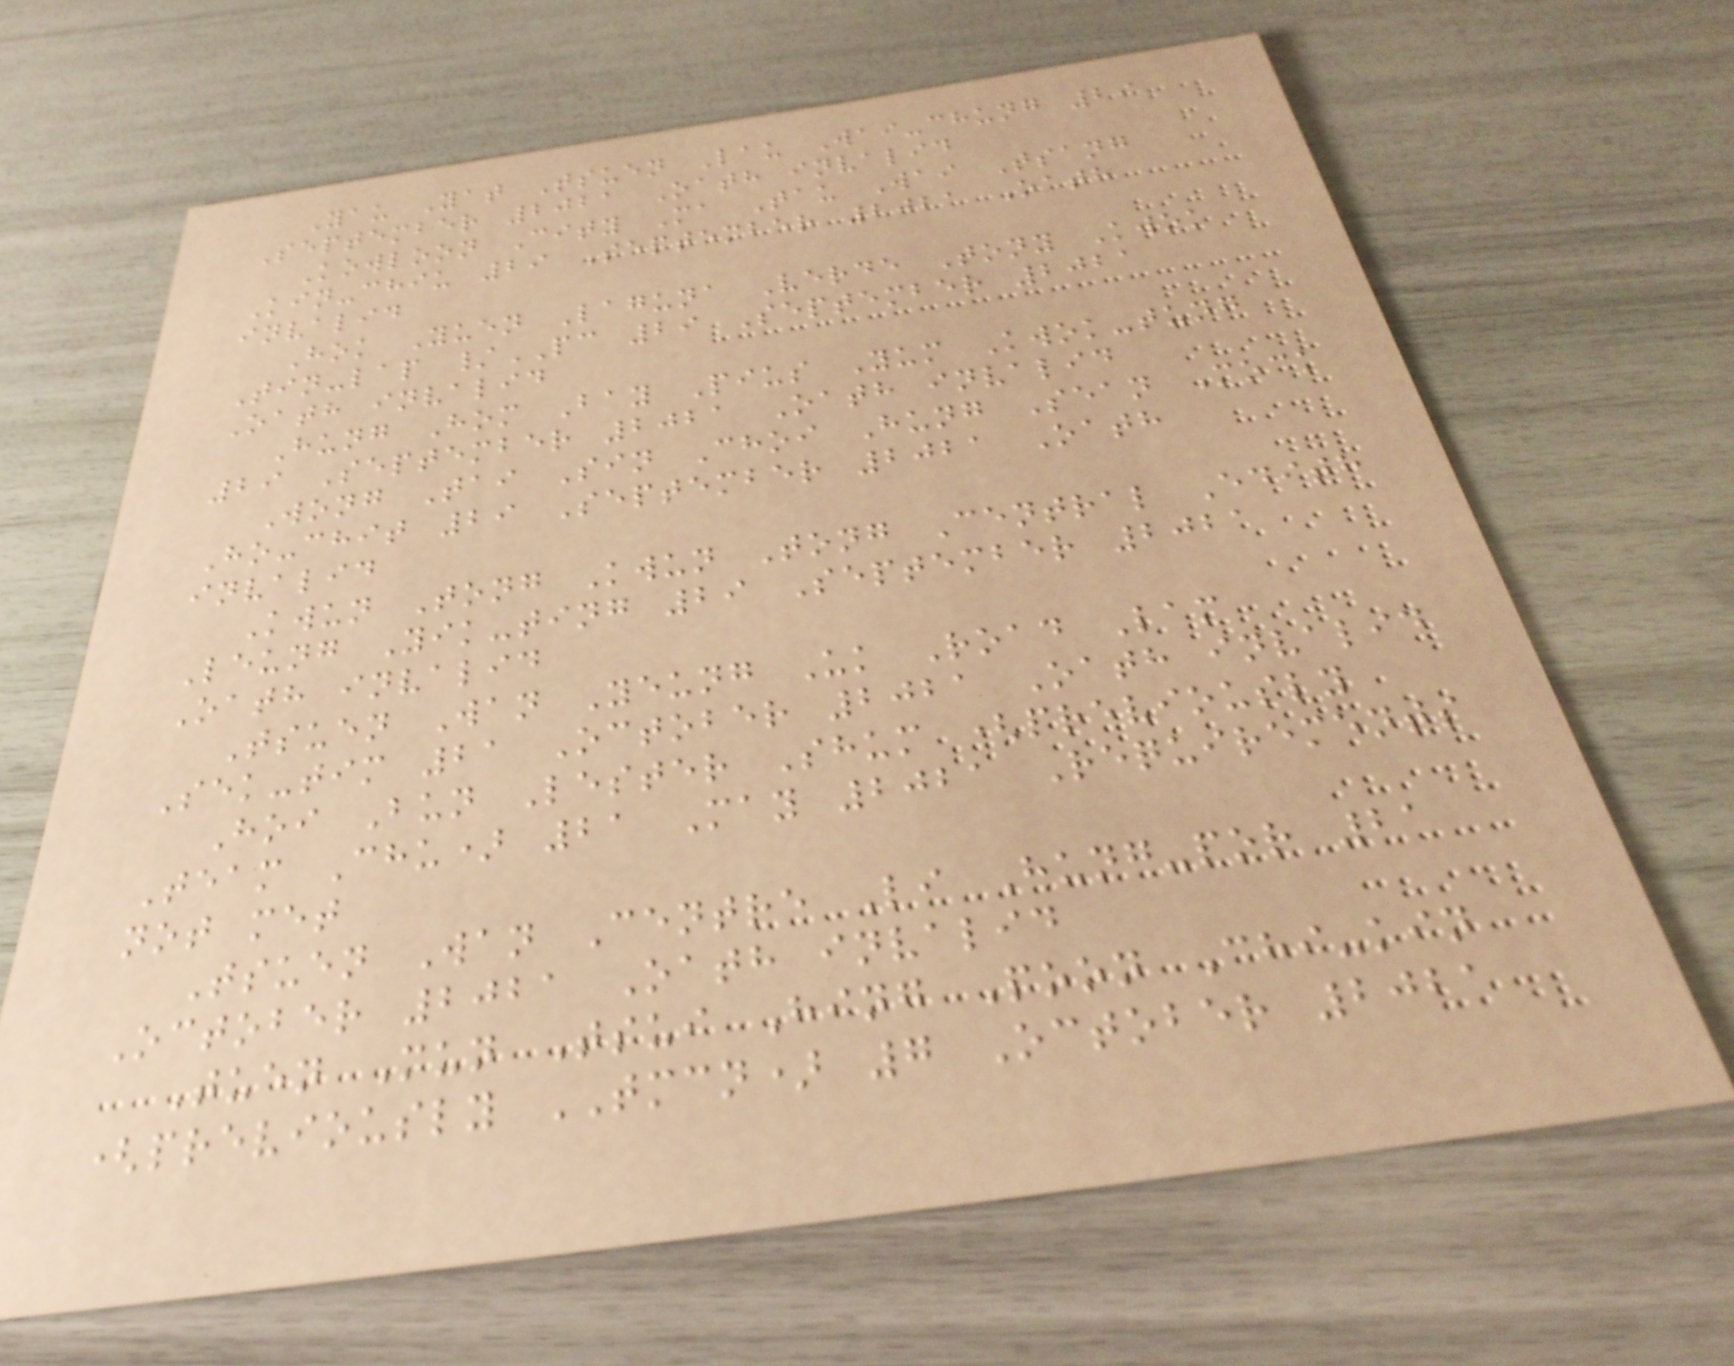Yau Yat Tsuen Lau Wai-chung 29
September 2021 Oath invalid
Kowloon City Ma Tau Wai Tsang
Kin-chiu 29 September 2021 Oath
invalid
Hok Yuen Laguna Verde Tony Kwok
Tin-lap /PC 29 September 2021
Oath invalid
Hung Hom Bay Pius Yum Kwok-tung
29 September 2021 Oath invalid
Wong Tai Sin Choi Hung Sean Mock
Ho-chit 29 September 2021 Oath
invalid
Kwun Tong Kwun Tong Central Edith
Leung Yik-ting 29 September 2021
Oath invalid
Tsuen Wan Yeung Uk Road Lam
Sek-tim 21 October 2021 Oath invalid
Hoi Bun Lester Shum (previously
Team Chu) 21 May 2021 Requirements
not met
Tsuen Wan Centre Li Hung-por 21
October 2021 Oath invalid
Tuen Mun Tsui Hing Poon Chi-kin
(previously TMCN) 7 October 2021
